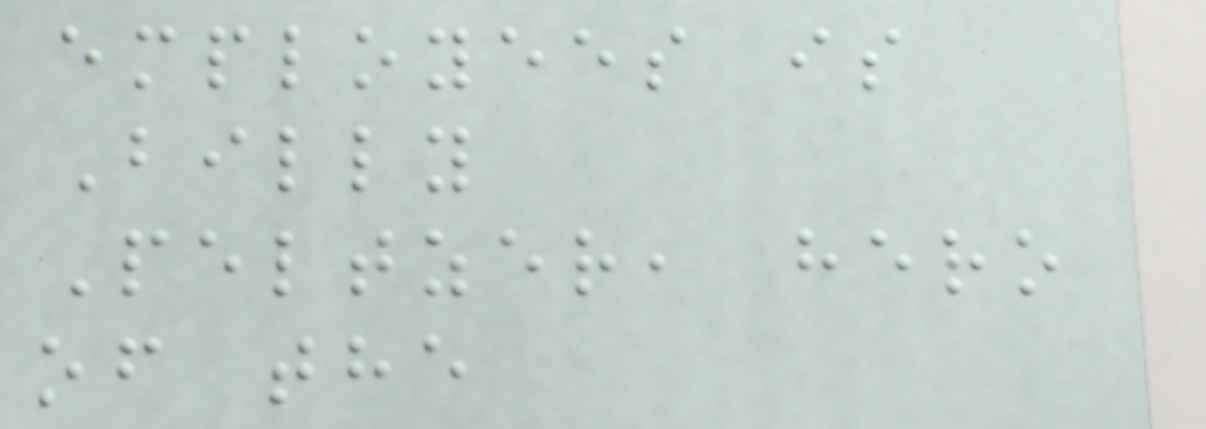employees is
Billy
Peltzer, hero
of the
